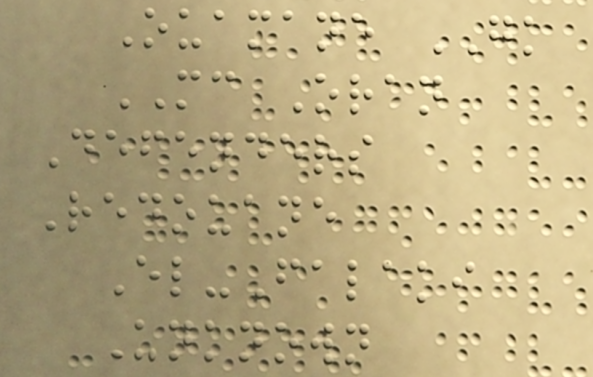Ouamane GK
MC Oran
Defenders
Redouane
El-Falaki
Unknown
